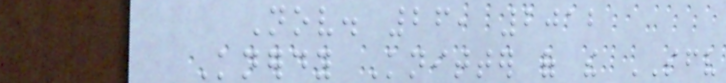Nov. 26, 2012
Knerdy Knitter of the SFV
